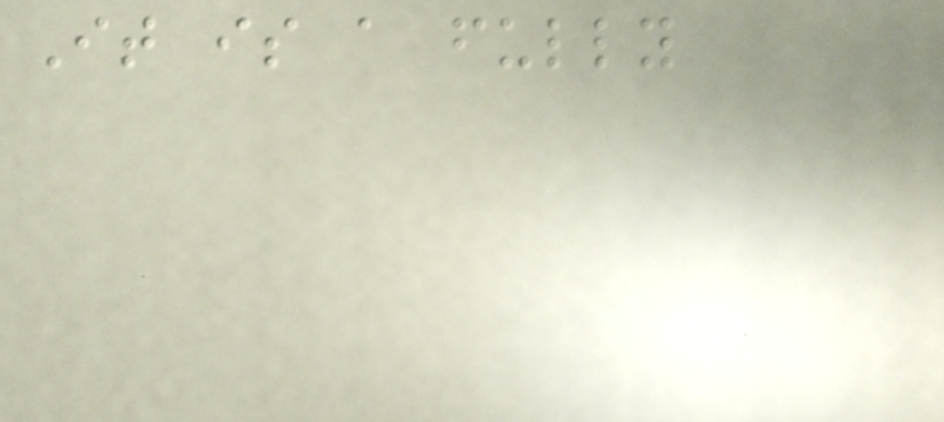It is a fully
